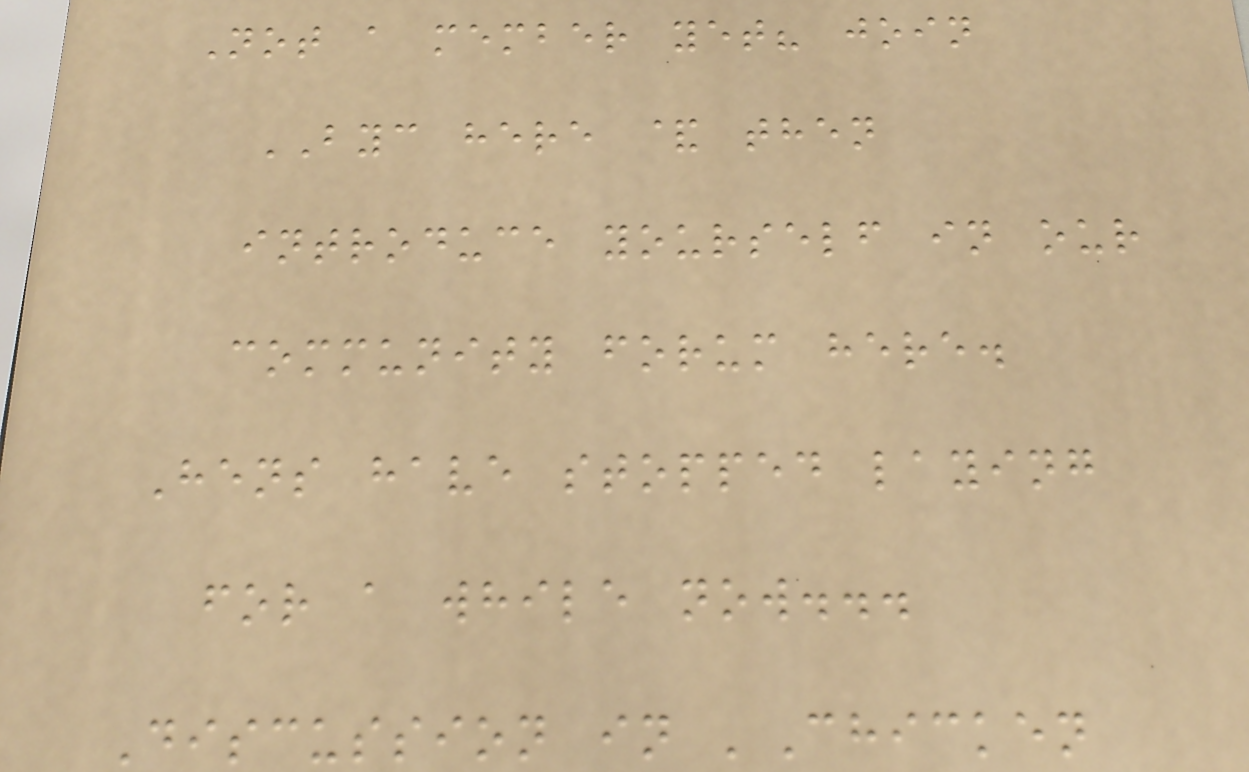Not a member yet? join
BYC here & then
introduce yourself in our
community forum here.
Hens have stopped laying
for a while now...
Discussion in 'Chicken
